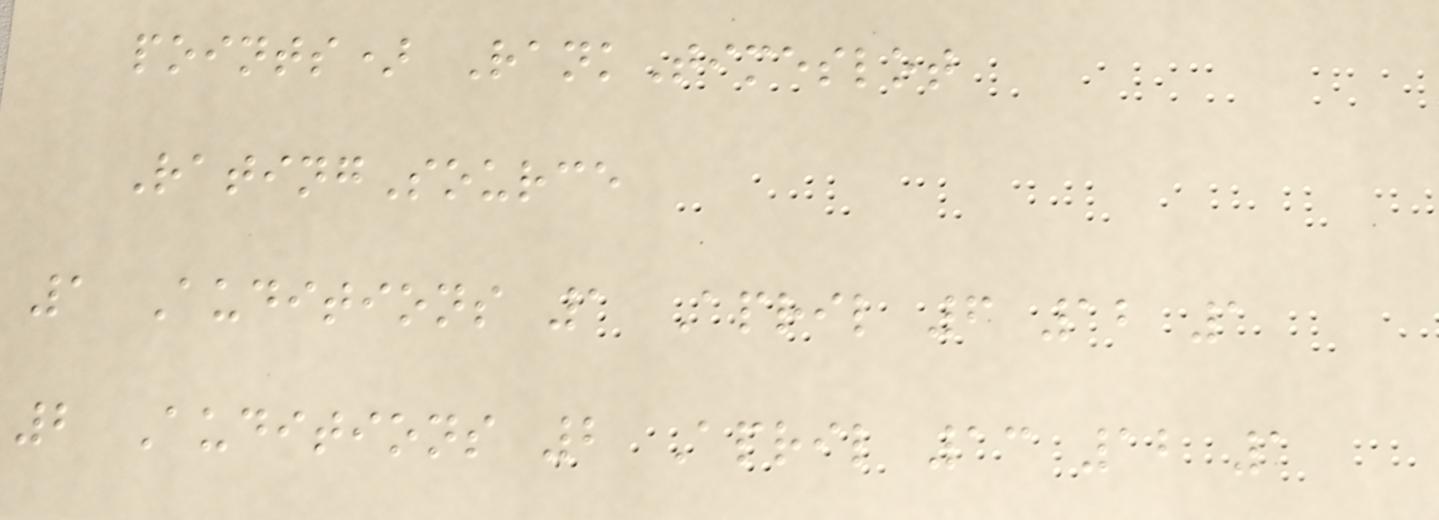points) RankTimeslot
RatingSource
1 Auditions 1 April 6 12 1
2 Auditions 2 April 13 12 1
